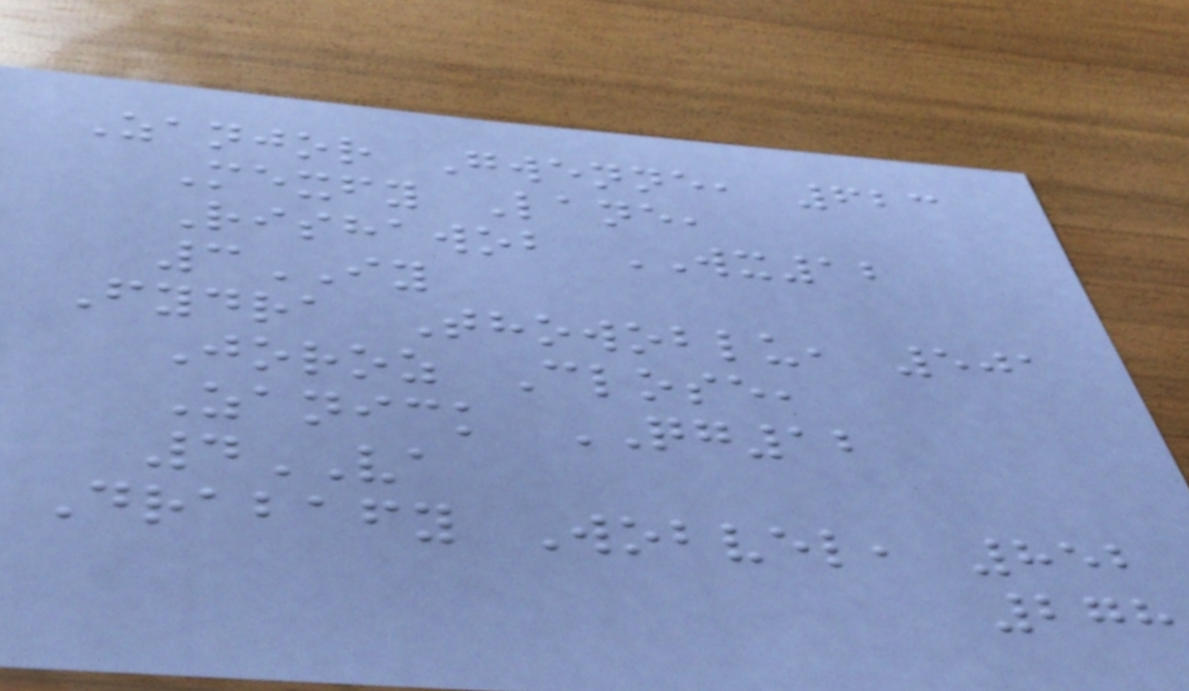Zanjor Gwenne, 623
Mexfy Lane,
Rishawob WX12
3IY
Fydra Thowoblu, 501
Joroz Close,
Zanick QG12
4VA
Drabafy Wobvel, 852
278
